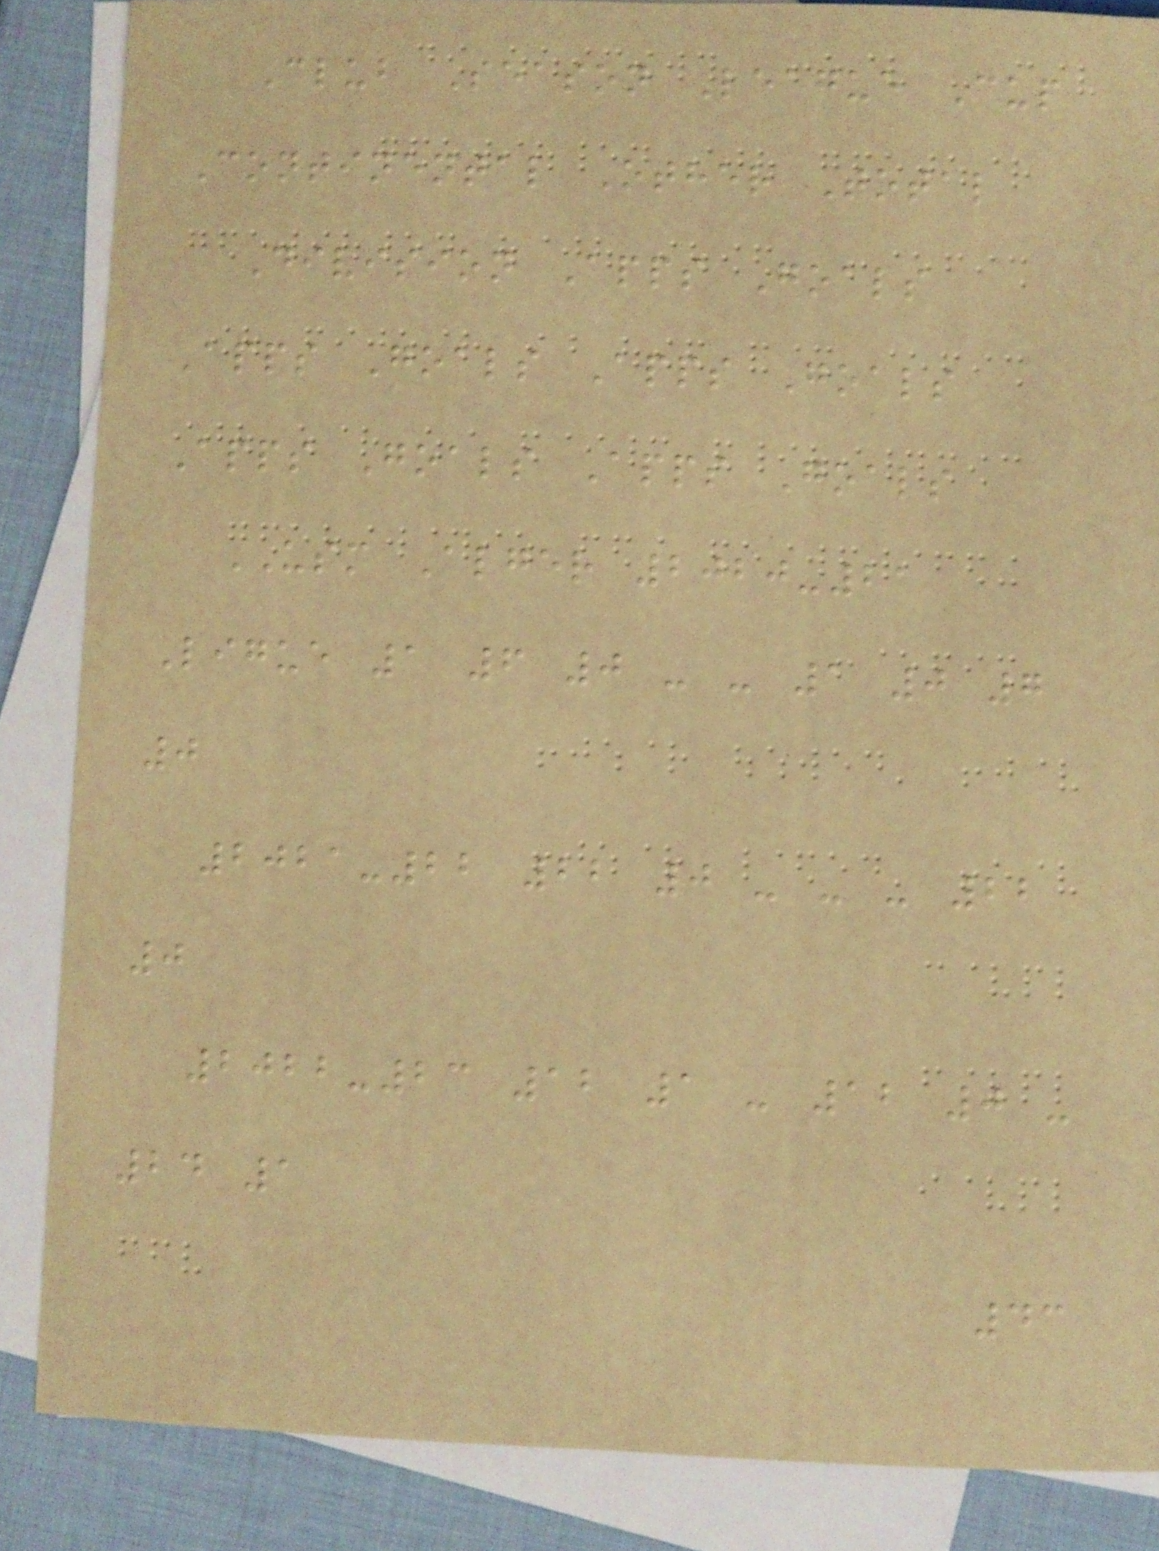Club Season League Cup
Continental Other Total
Division Apps Goals
Apps Goals Apps Goals
Apps Goals Apps Goals
USM Alger 2020-21
Ligue 1 6 0 - - 1 0 7
0
2021-22 22 0 - - - 22
0
2022-23 12 1 - 12 0 -
24 1
43
